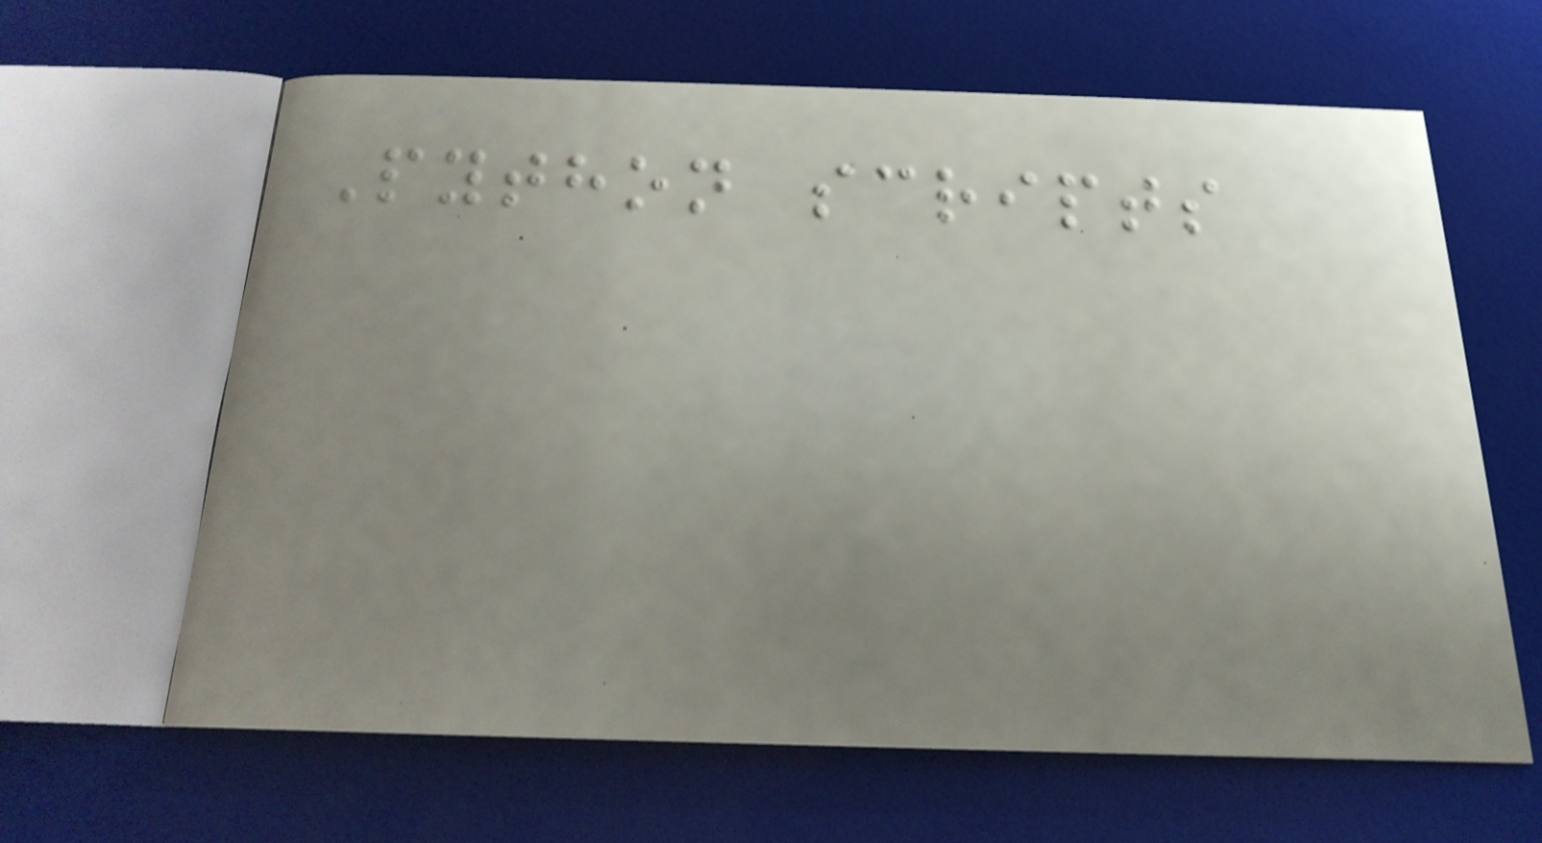Python scripts
